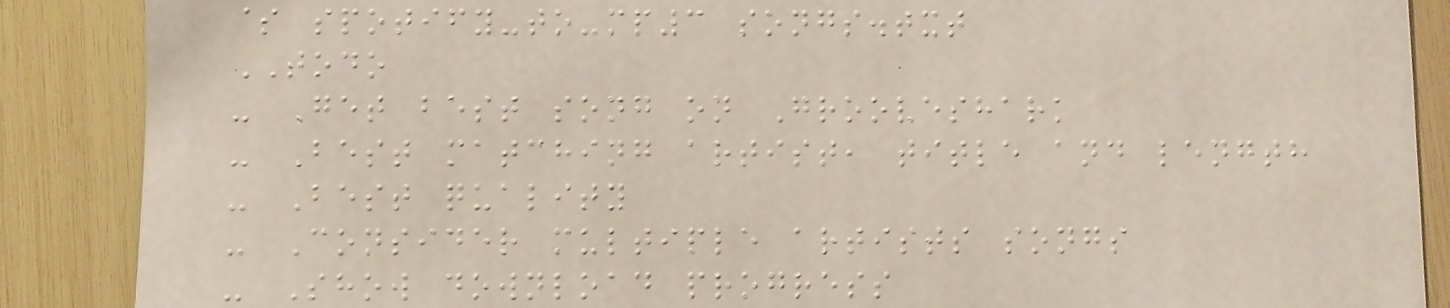$ spotify-to-mp3 songs.txt
TODO
- Get best song on Grooveshark
- Best matching artist, title and length
- Best quality
- Consider multiple artists songs
- Show download progress
